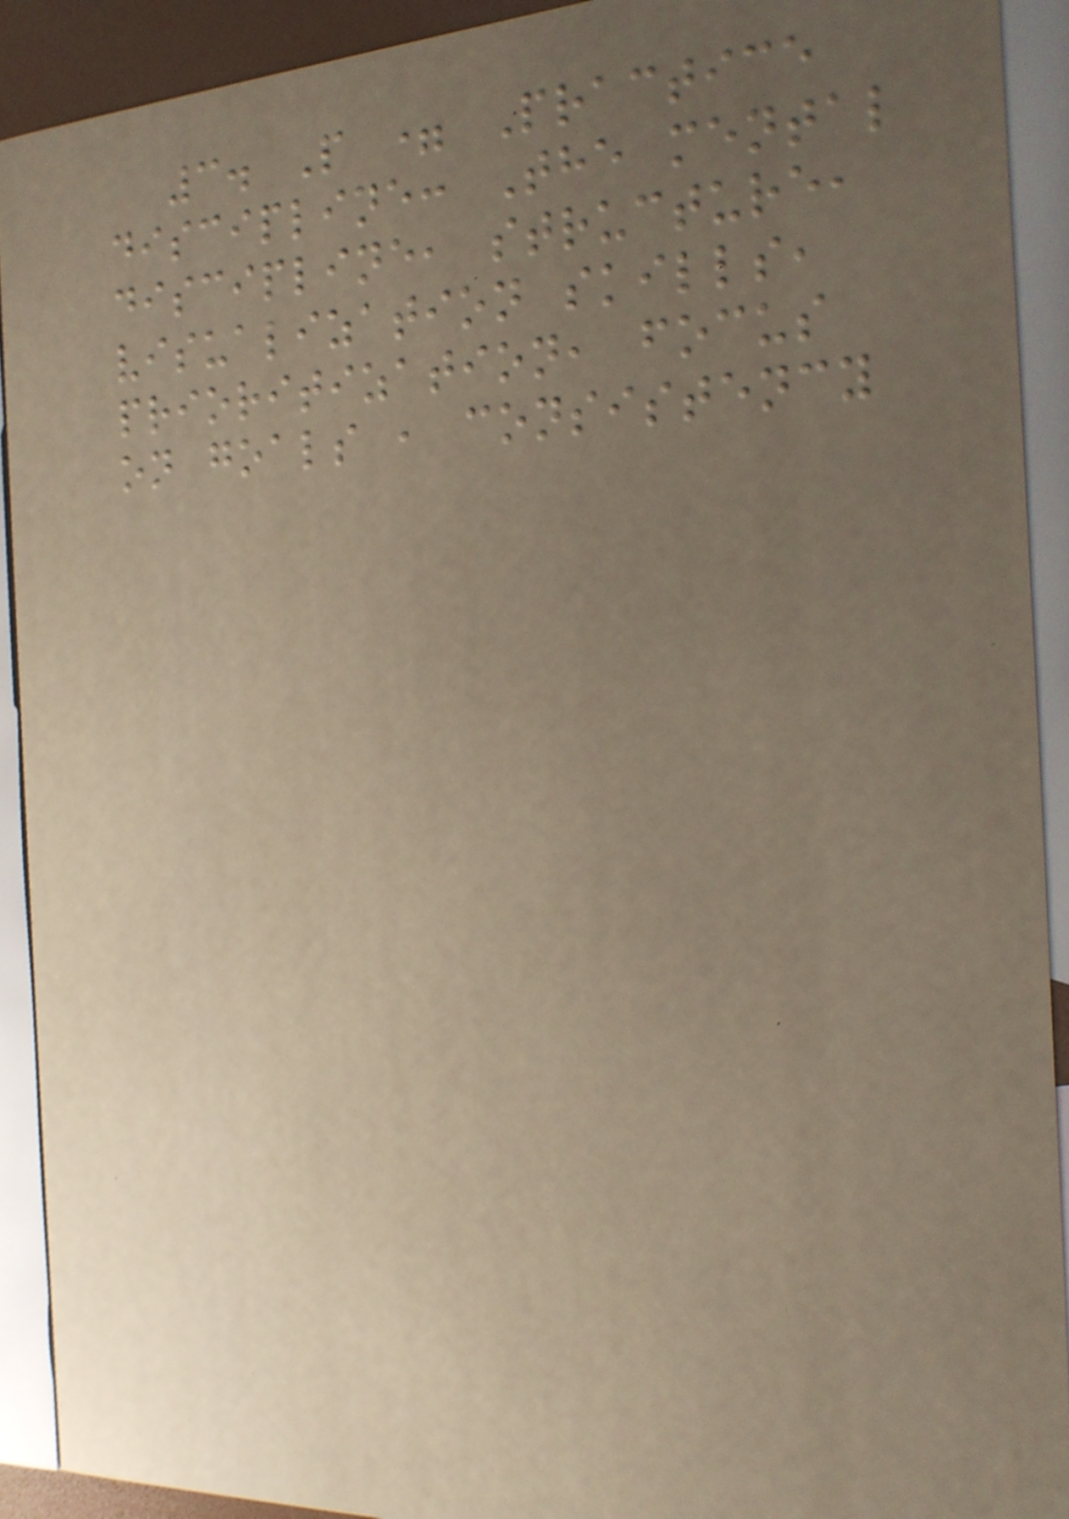3. P = Practice
discipline: The mental
discipline, structure,
visualization skills,
prioritization, focus
on goals , consistency
